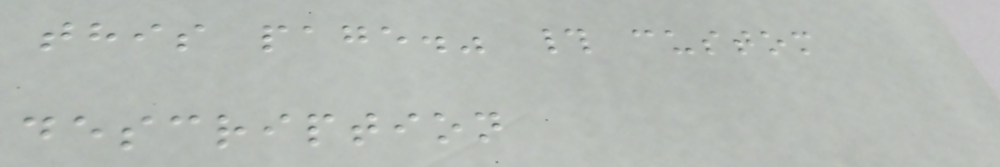this page." # custom
description
